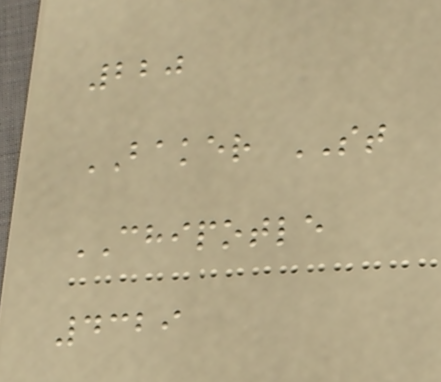220
BAKER ST
CHIPOTLE
4329
